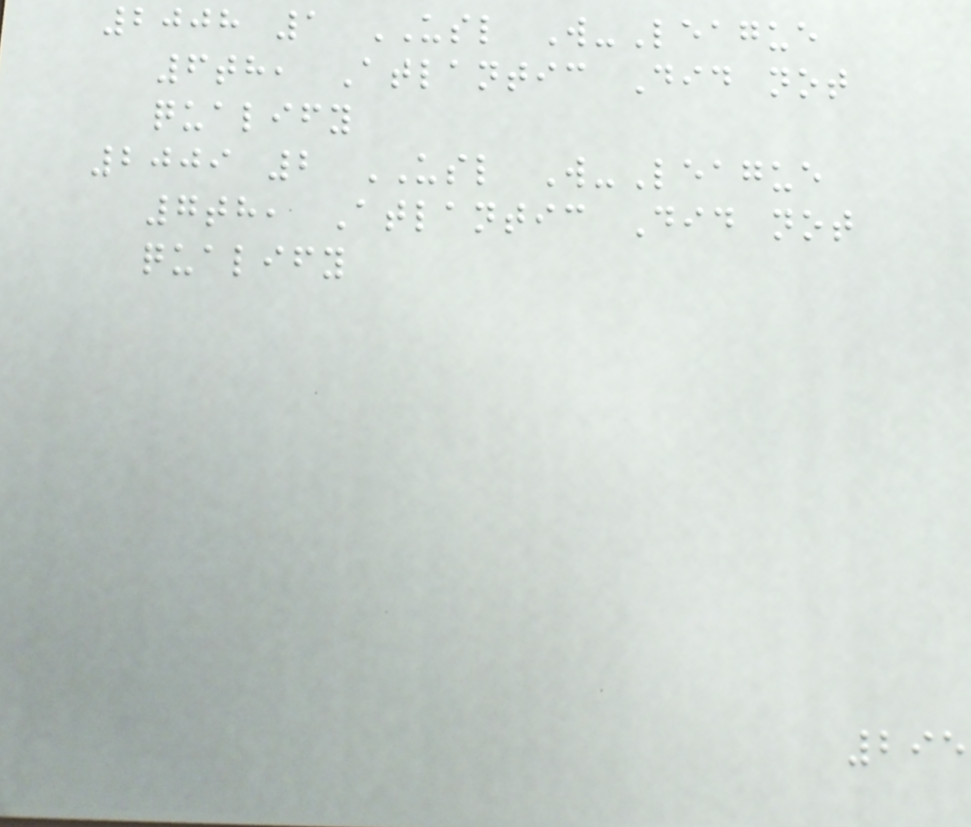2008 1 USL W-League
6th, Atlantic Did not
qualify
2009 2 USL W-League
7th, Atlantic Did not
qualify
295
